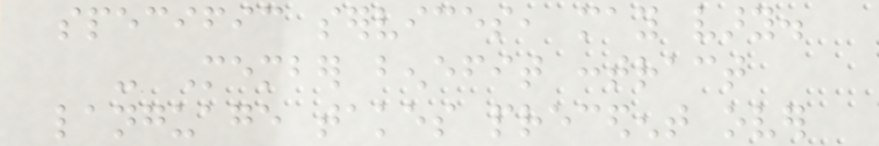specific services, may vary.
- Member benefit contract
language takes precedent over
